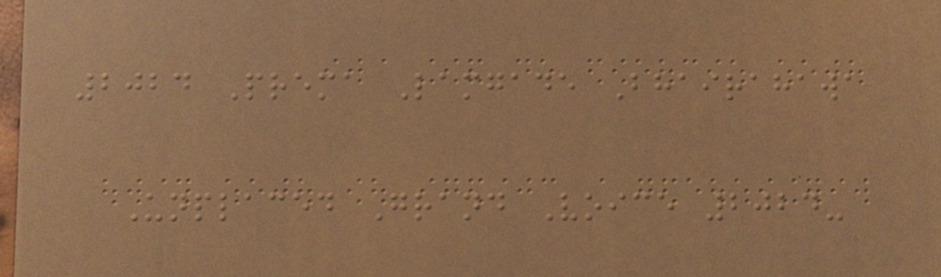2024 Prema Lamgade Bhairahawa
Unplaced Grand Voice 2024-
